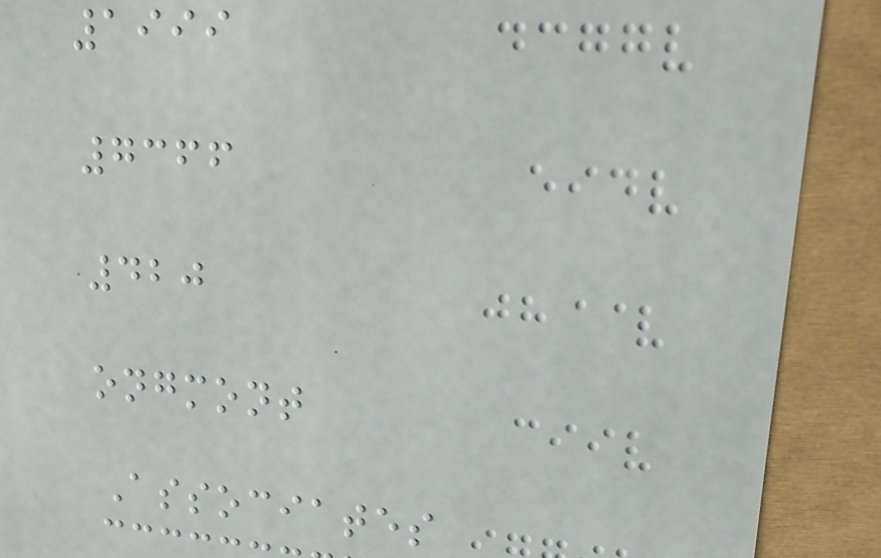1999
7366
420
ongmont
Associates
